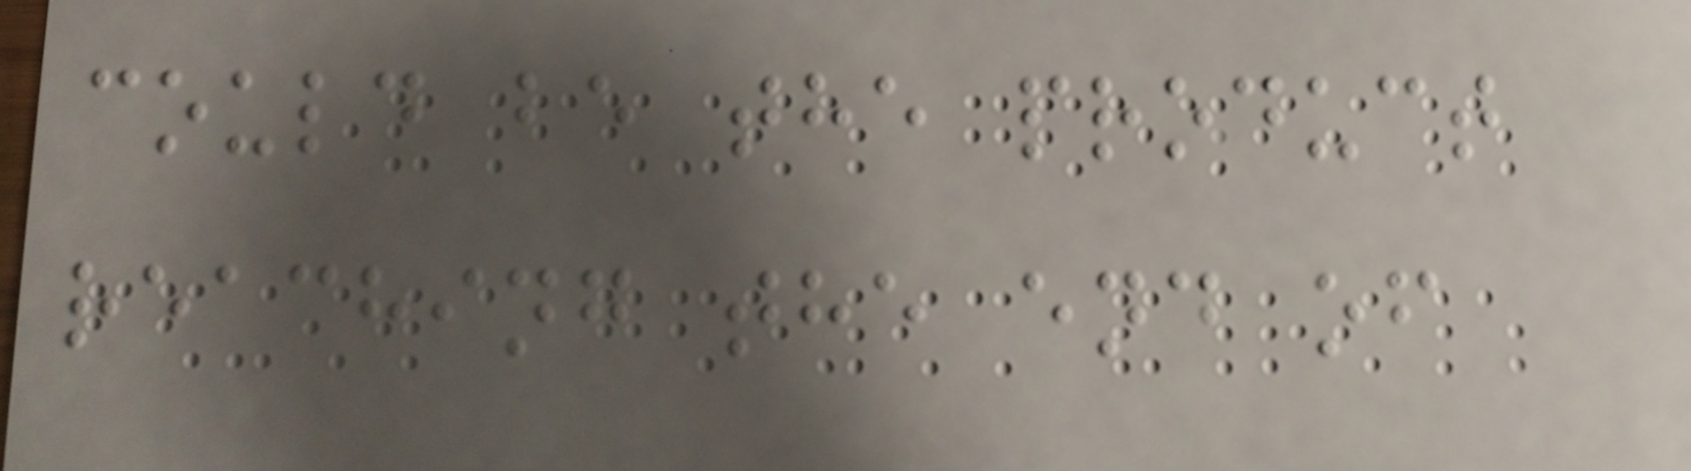could be the product
reaching the end of
